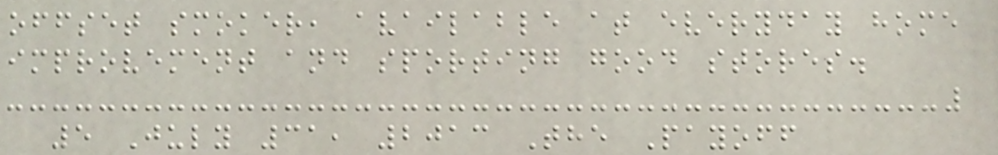offset smoker, available at everyday home
improvement and sporting good stores.
5 July 31, 2013 The Payoff
